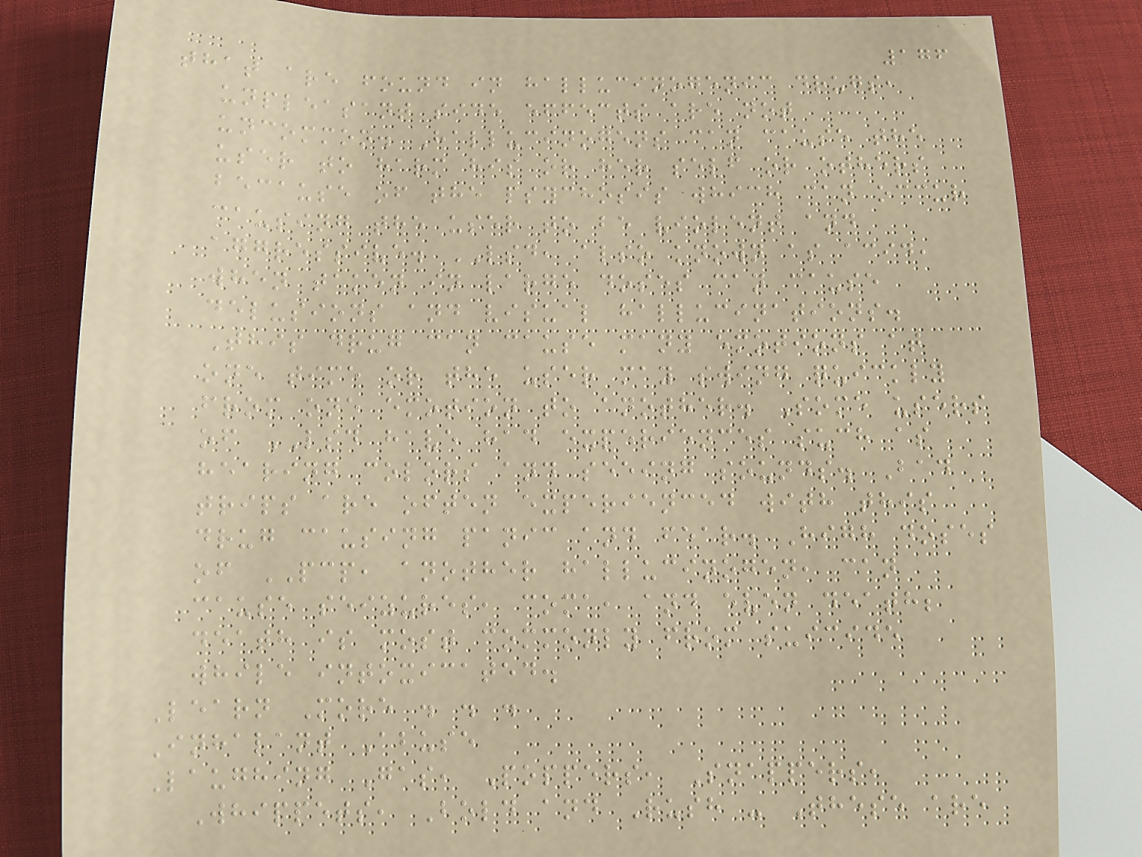176
that are found in hallucinogenic drugs,
unpleasant side effects are not
uncommon. Hallucinogens can cause the
user to harm his or her self or others
because of the psychosis which can occur
causing the user to be violent and
aggressive. LSD, also known as acid,
when taken in large doses can cause
delusions and visual hallucinations.
This drug can cause many emotions at
one time or the user may swing quickly
from one emotion to another. Some users
of LSD have had experiences such as
hearing colors and seeing sounds. Bad
trips are often experienced with this
drug causing panic and fear. High doses
of PCP, another hallucinogen, can
cause seizures, coma, and even death;
death is most commonly from suicide
while intoxicated.
Learn More . . .
Inhalant Abuse
Laughing Gas, Poppers, Snappers,
Whippets, Bold and Rush - These are
